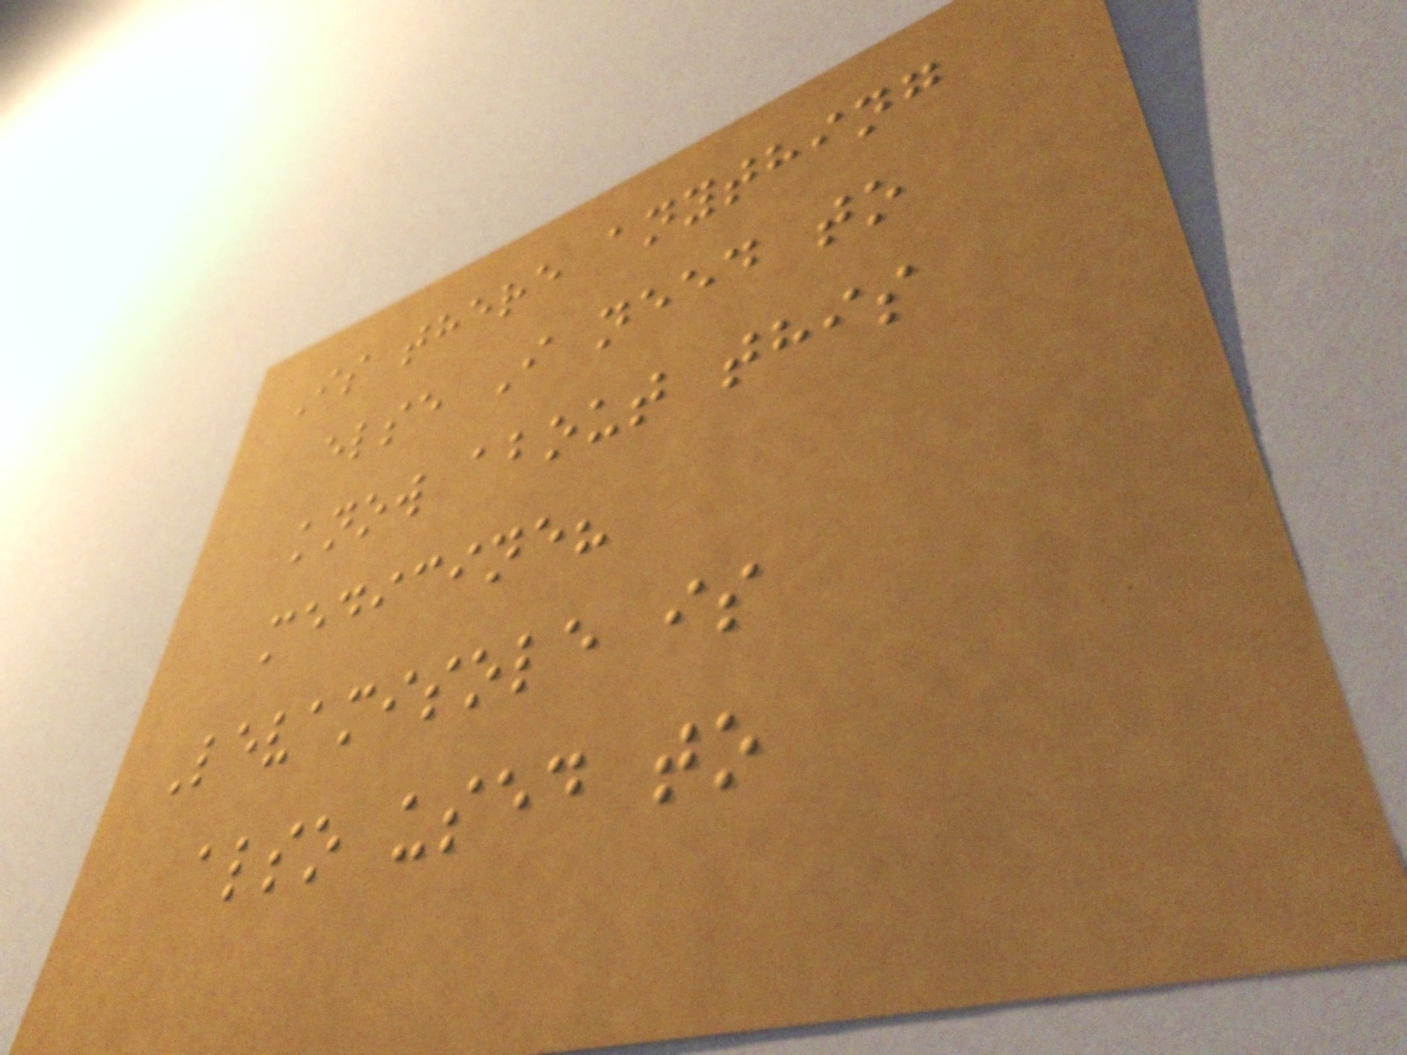Is there anything
else I need to
know about this
medicine?
Levamisole is
also used to
